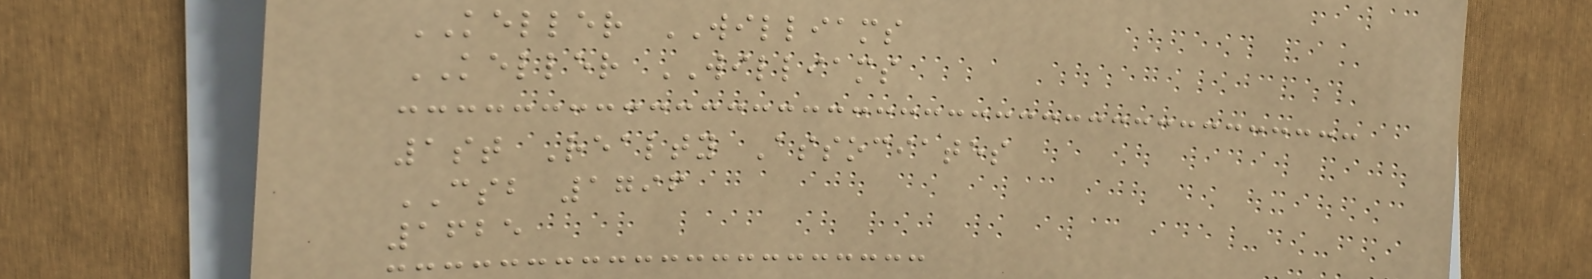KELLER WILLIAMS
KELLER WILLIAMS
1st Realty Associates
CSB 1796
1625
